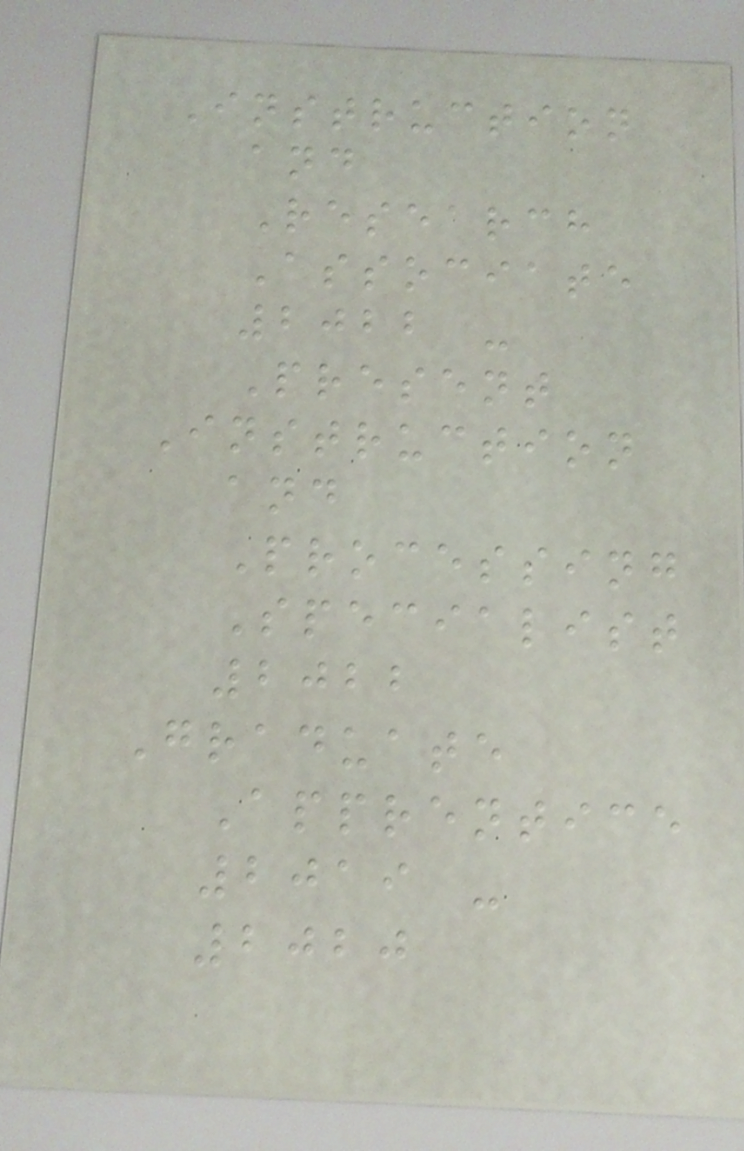Instruction
and
Research
Associate
2022 -
Present
Instruction
and
Processing
Specialist
2022
Graduate
Apprentice
2019 -
2020
